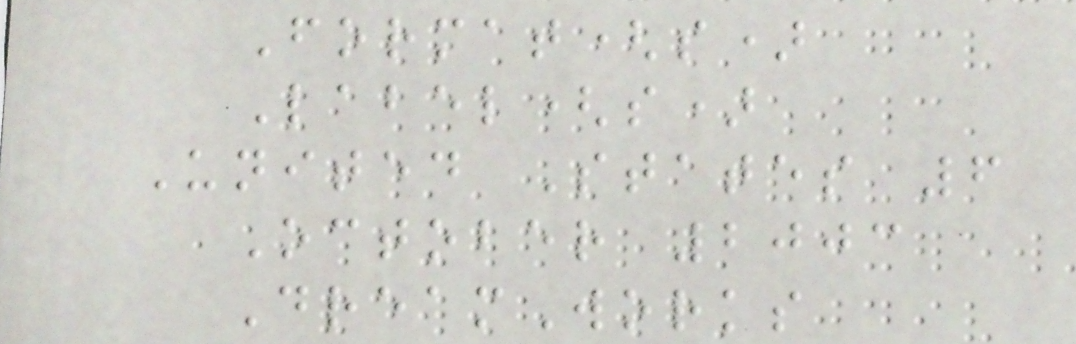Format(s)
Label(s)
United States 6
October 2003
DreamWorks
